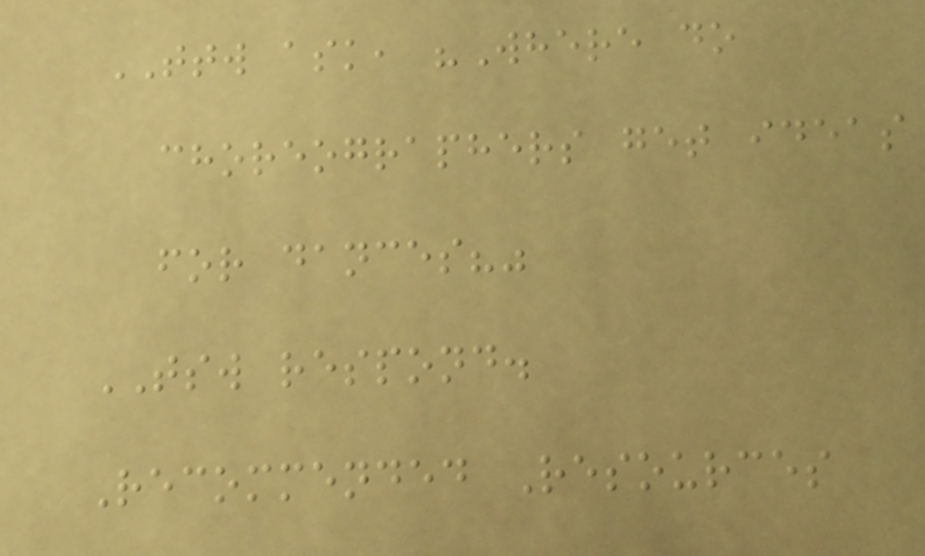TTW ask, "Where do
choreographers get ideas
for dances?"
TSW respond.
Recommended Resources
